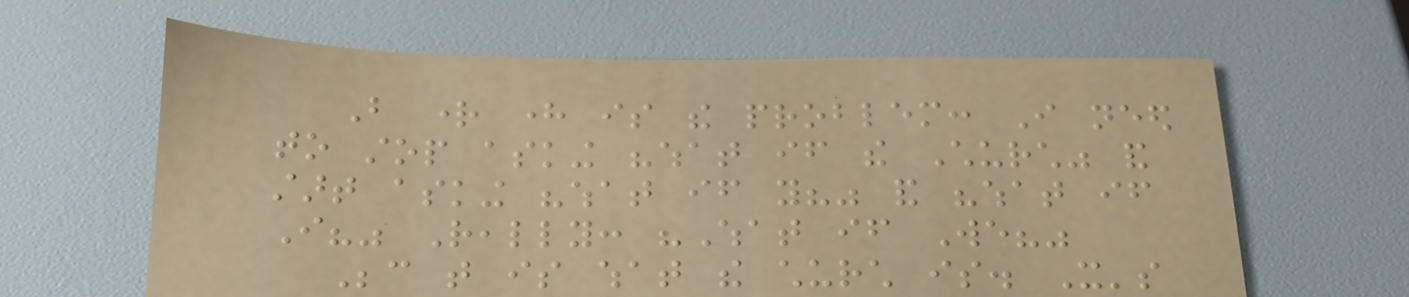But right here is the problem: I need
to stop asking "what if the Church" and
start asking "what if you?" and "what if
I?" Really: "What if We?"
Because that is what the church is. It's
